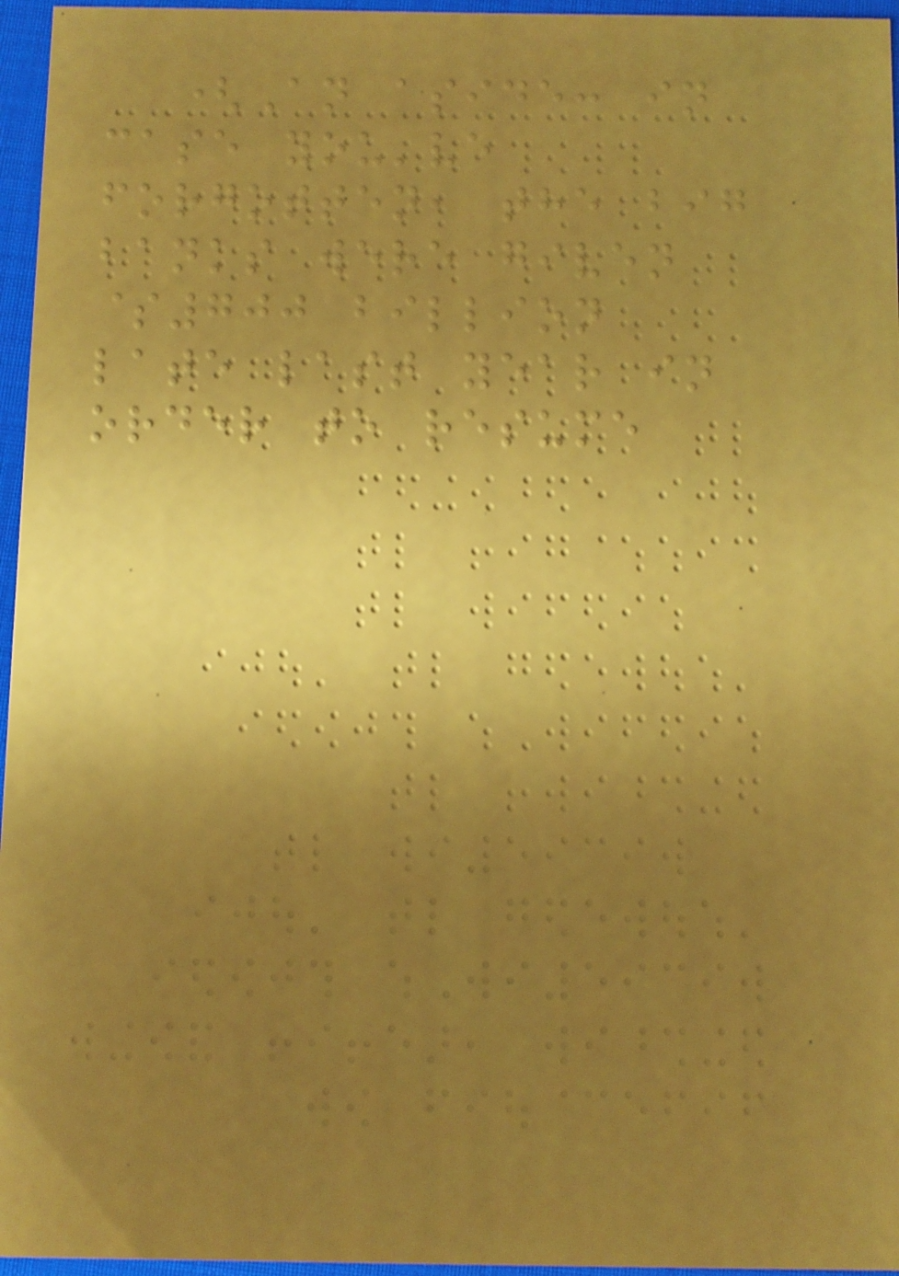(An aside: in
case you've
forgotten, the big
banks were given
$700 billion
late last year in
order to resume
